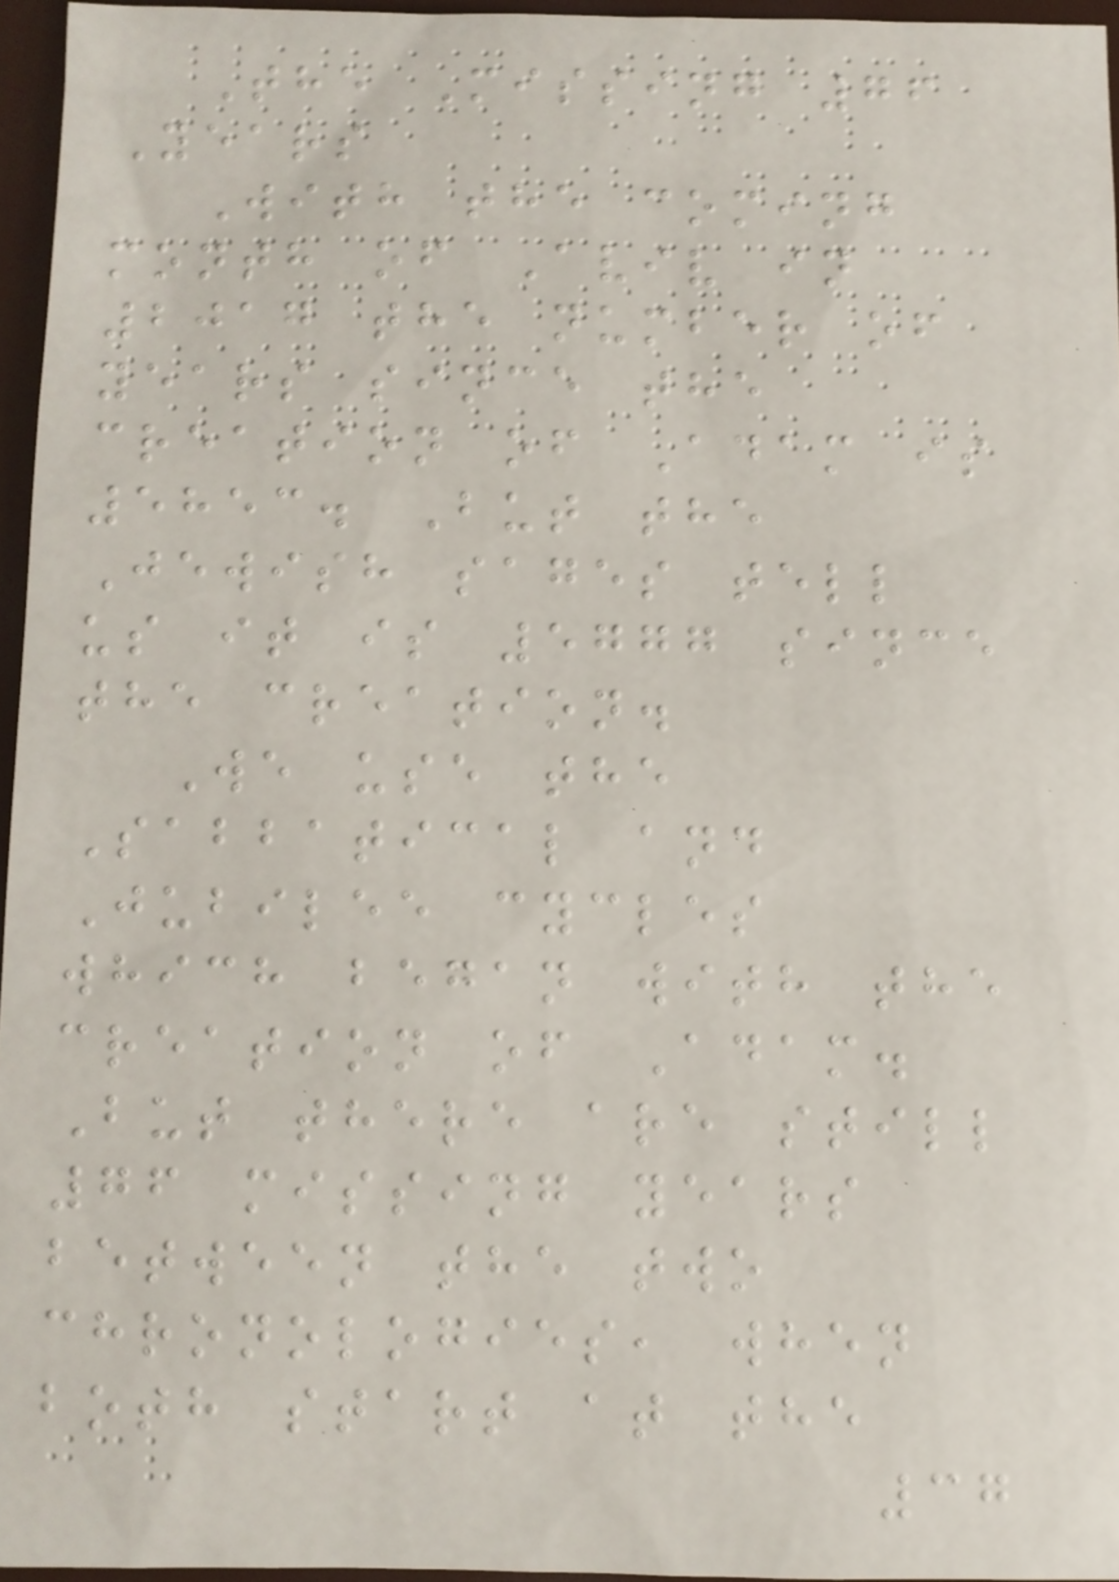The Missing 76
Years
With the coming
month of Aviv in
2017 the number of
years since the
creation of Adam is
5853. But the
Jewish sages tell
us it is 5777 since
the creation.
We use the
Sabbatical and
Jubilee cycles
which began with the
creation of Adam.
But there are still
76 missing years
between the two
chronologies, when
both start at the
37
